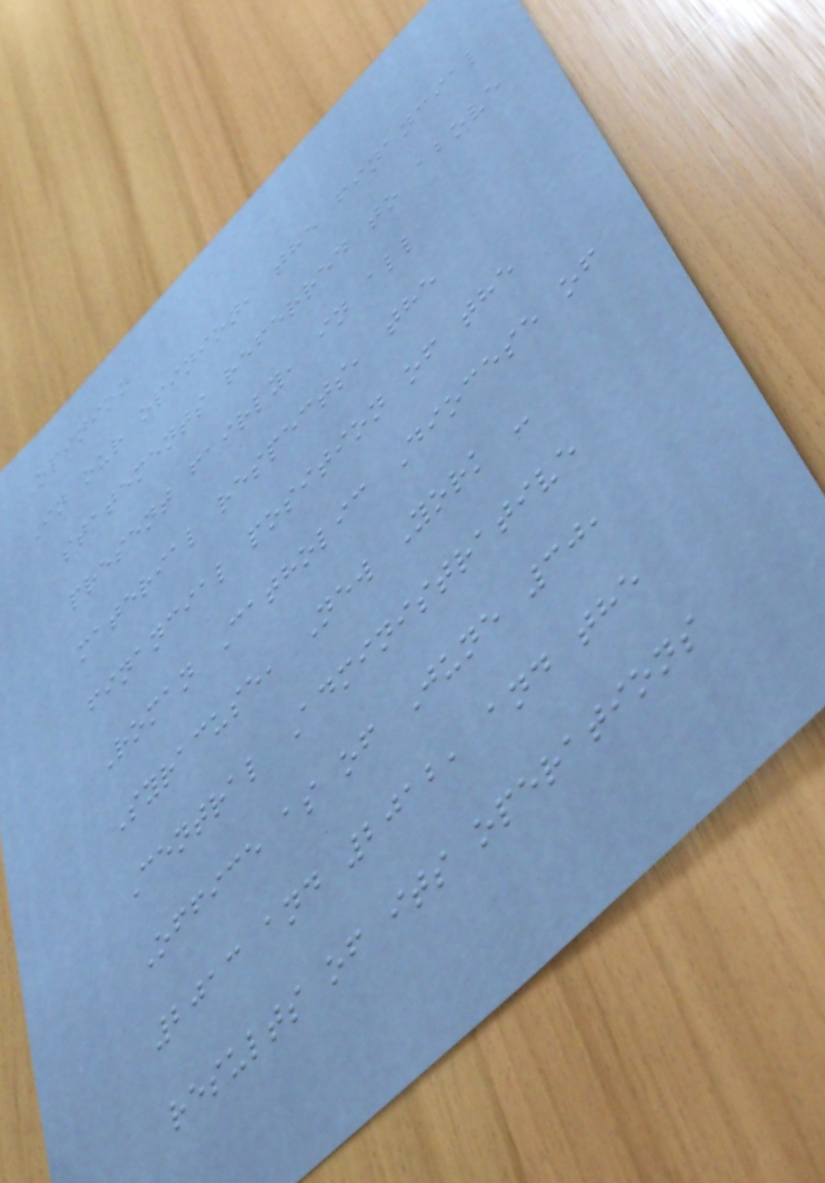Opinion
In our opinion, the financial
statements referred to above
present fairly, in all
material respects, the
financial position of the
Roman Catholic Diocese of
Syracuse, New York -
Central Administrative
Office as of June 30,
2013 and 2012, and the
results of its operations
